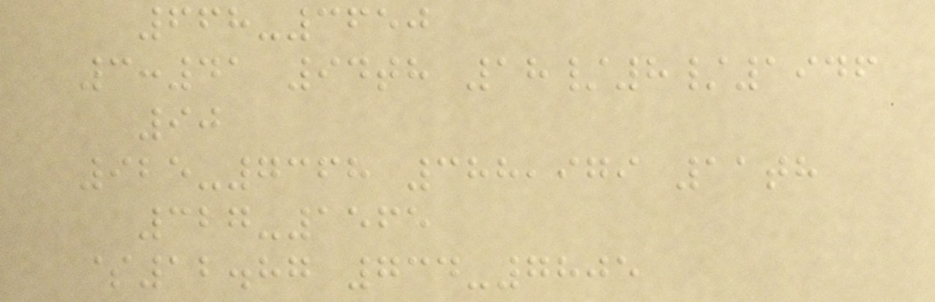668-3650
3:41 94th 18/8/1946
90
925-7368 388,979 11th
327-1565
$12.87 734-7805
